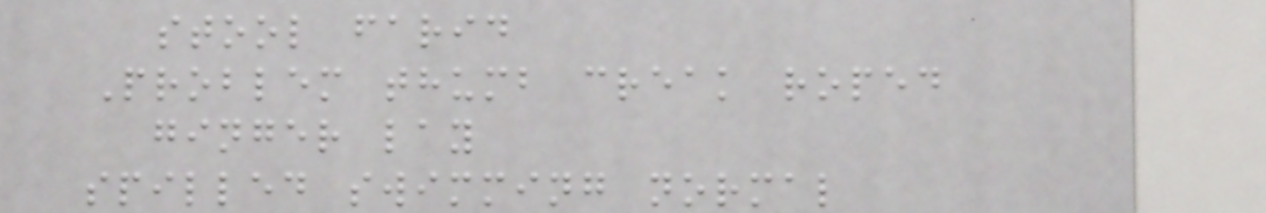stool farid
Problem thumb creak roped
ginger lay
spilled swimming normal
